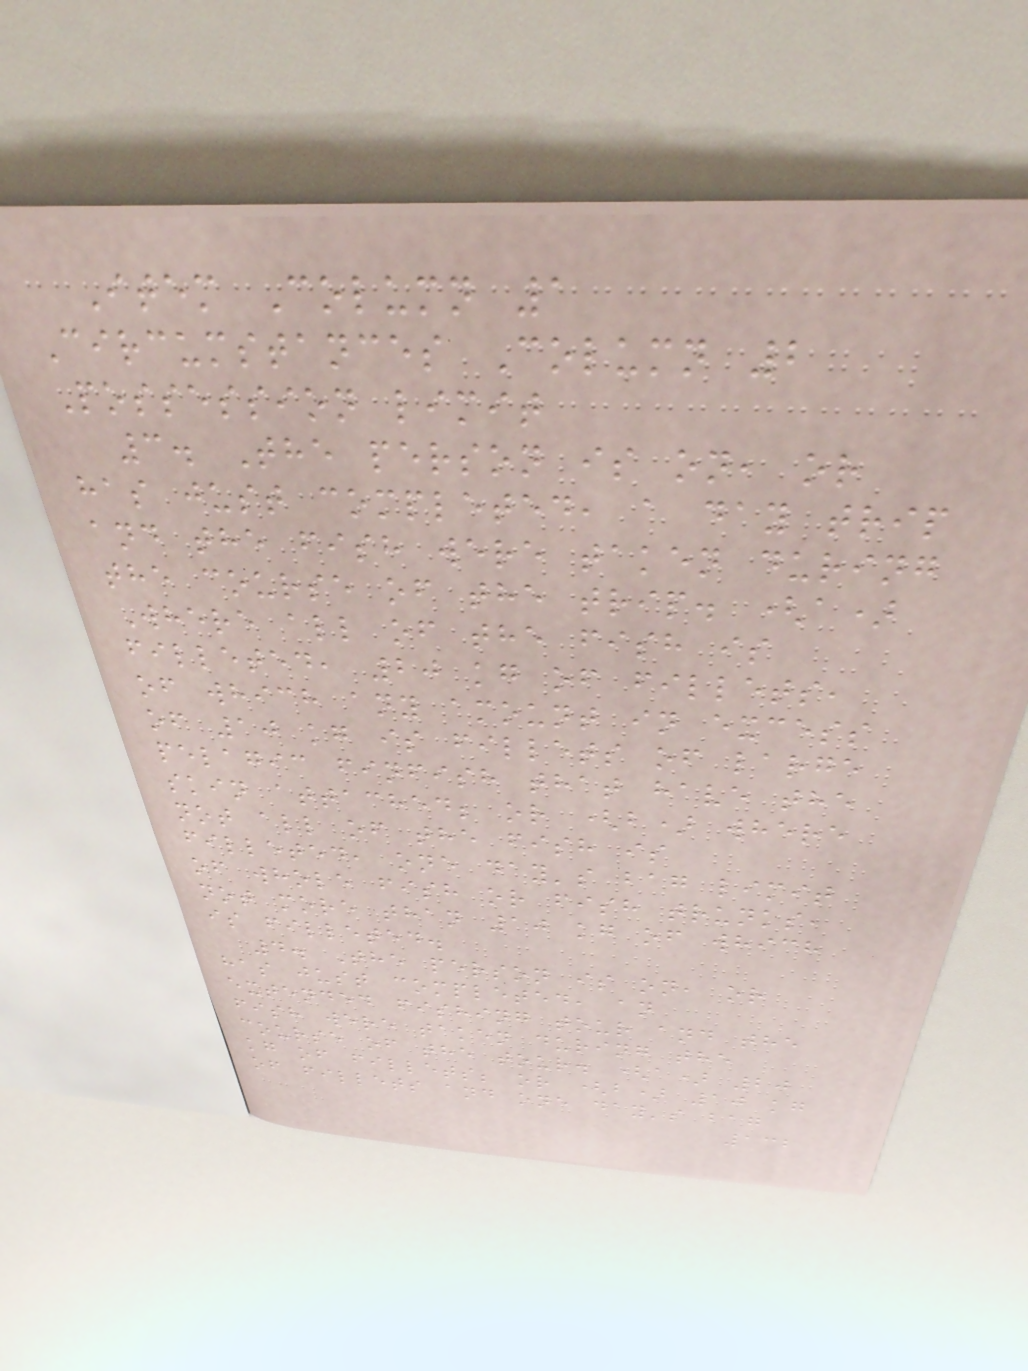Item Column 1
Circumstances Column 2
Possession limit
3. The person is on, or
has just completed, a day trip
and the fish were taken during
the course of the trip. (a)
Where all of the fish is
filleted, 20 kg of fillets,
of which any amount in excess
of 10 kg is fillets of large
pelagic finfish that have the
skin attached; or (b) where
not all of the fish is
filleted, one day's bag limit
of whole fish or fish trunks,
not more than 10 kg of which
is filleted.
4. The person is on, or
has just completed, an
extended fishing tour and the
fish were taken during the
course of the tour. (a) 20
kg of fillets; or (b) 10 kg
of fillets and one day's bag
132
